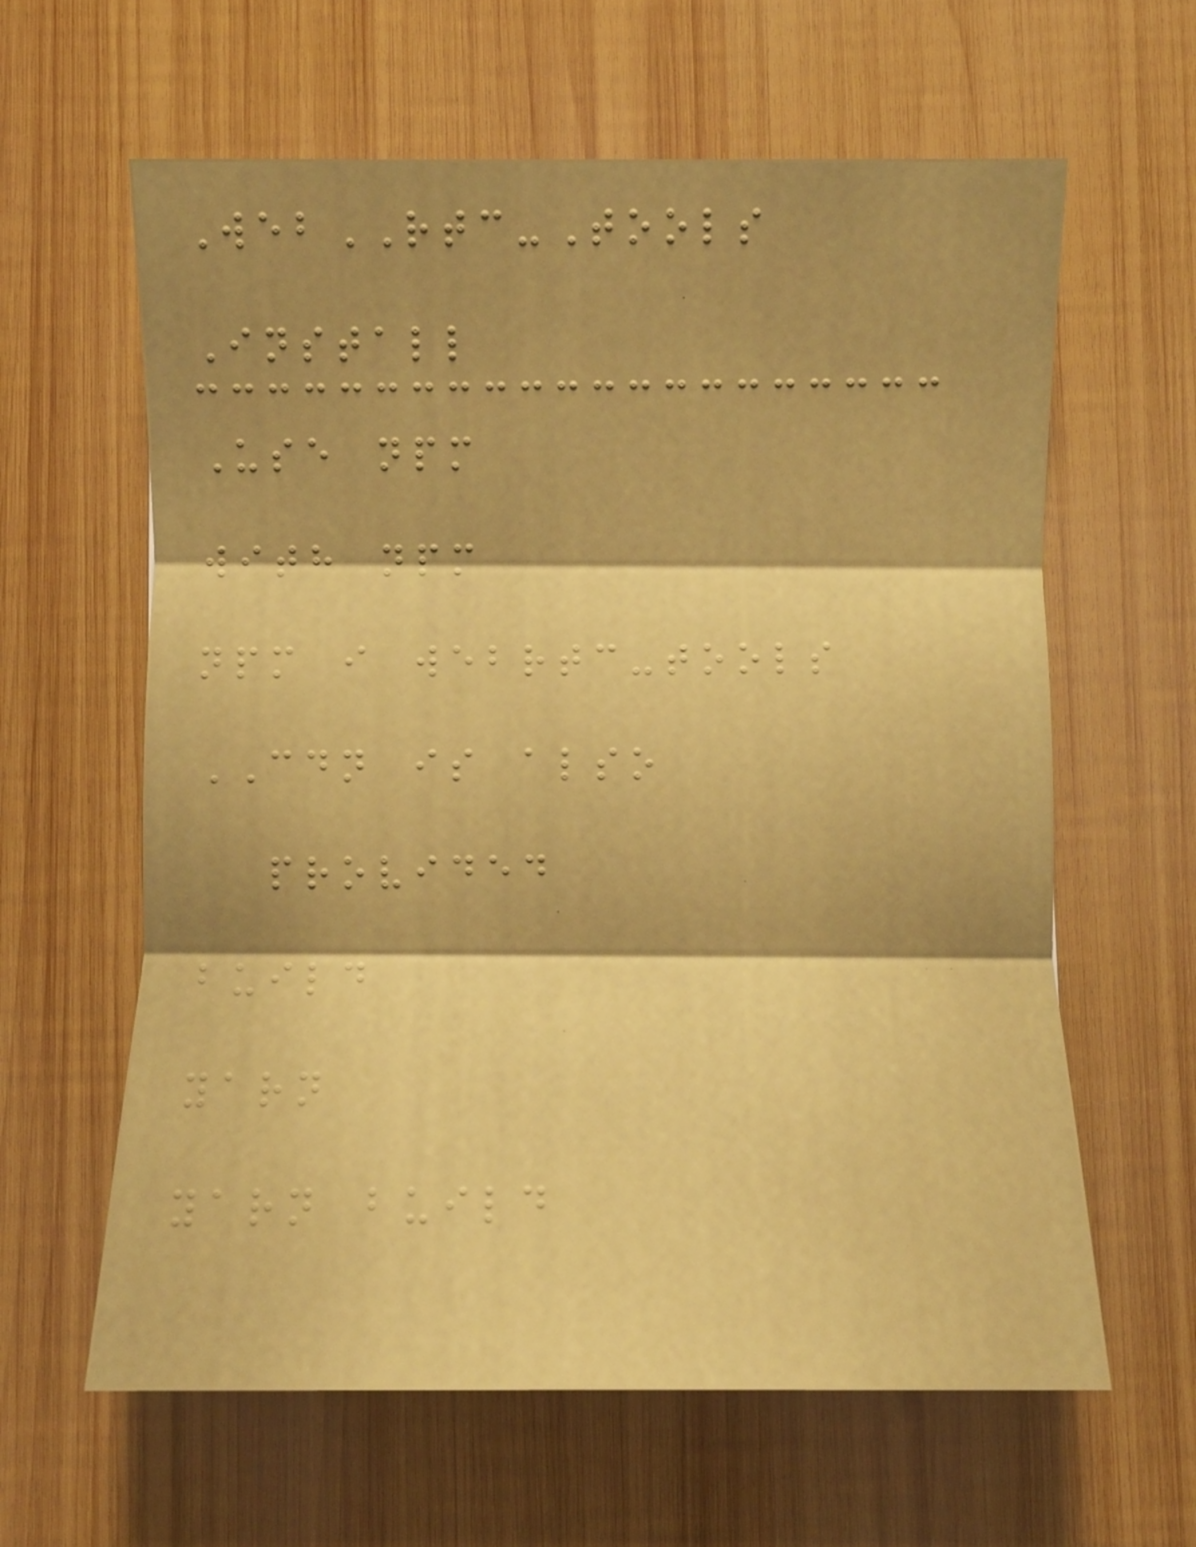WebRTC-Tools
Install
Use npm
with npm
npm i webrtc-tools
CDN is also
provided
build
yarn
yarn build
